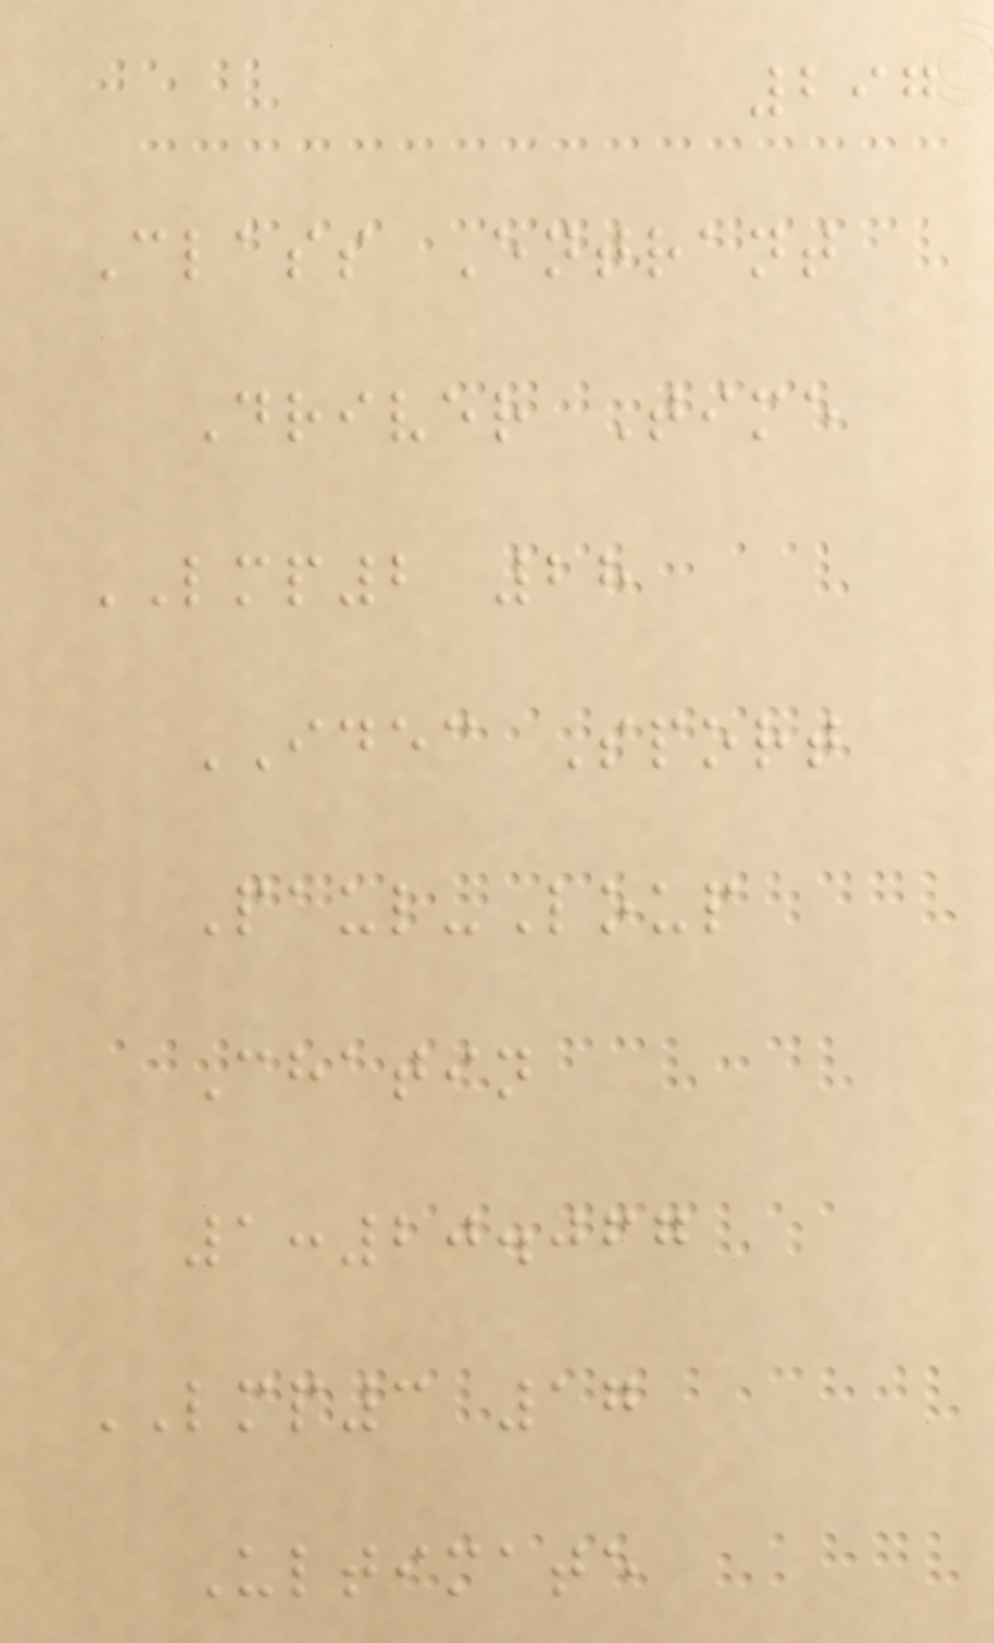297
Class Entrant
Driver Time
LMP2 28
IDEC Sport
Paul-Loup
Chatin
1:20.067
LMP3 17
Ultimate
